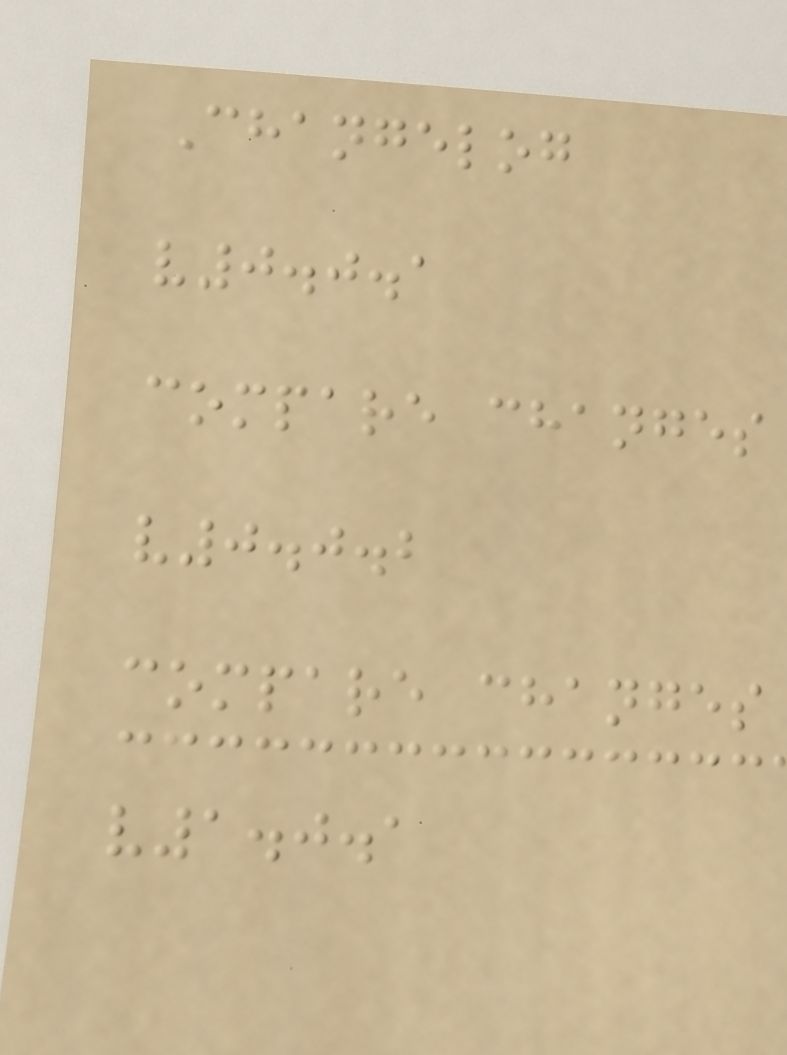Changelog
v0.0.1
compare changes
v0.0.2
compare changes
v1.0.1
